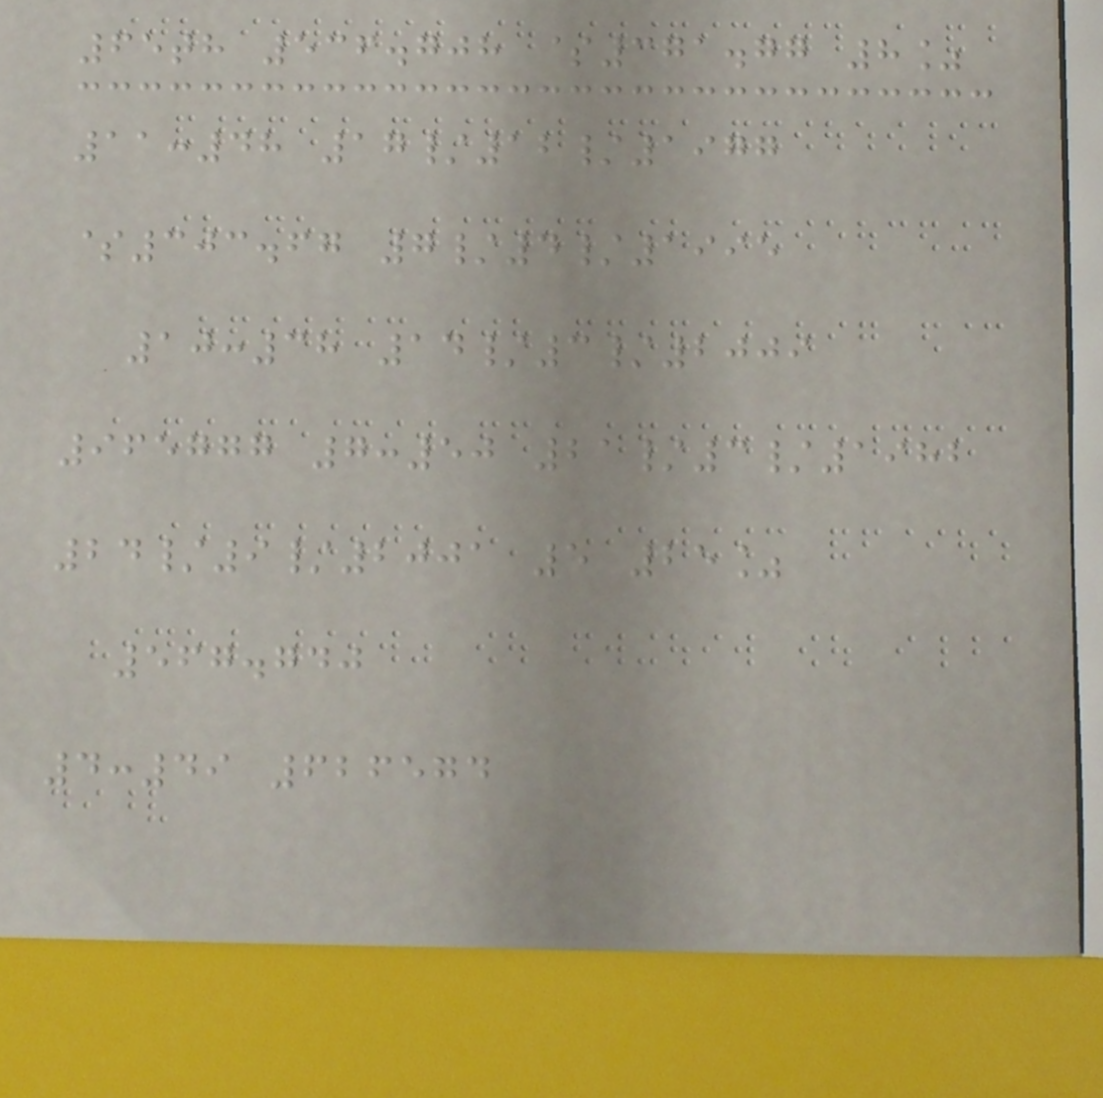65th 536.708 $371.77 8%
11:48 17/12/1977
$303.67 7/4/1995
10:38 14/3/2009
965777 7:50 21/3/1982
24/9/2001 5 25%
567.740
4:49 626574
